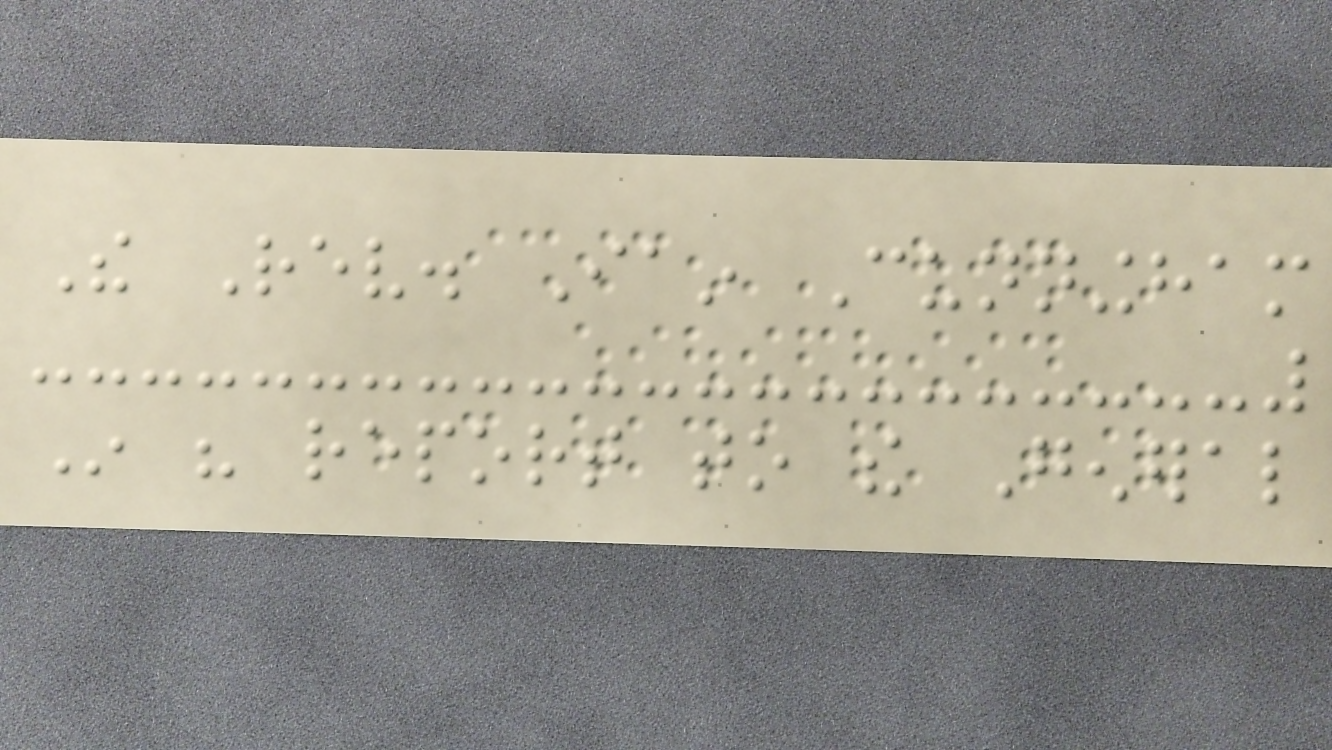The Rev. Iain Cunningham
In his report to the General
